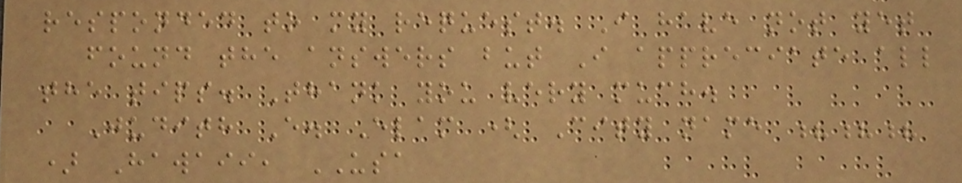responded to my request. I have not yet
found the answers but I appreciate all
the tips. Thank you very much.
Judith E. Elam ( City name ???
) Hawaii, USA
